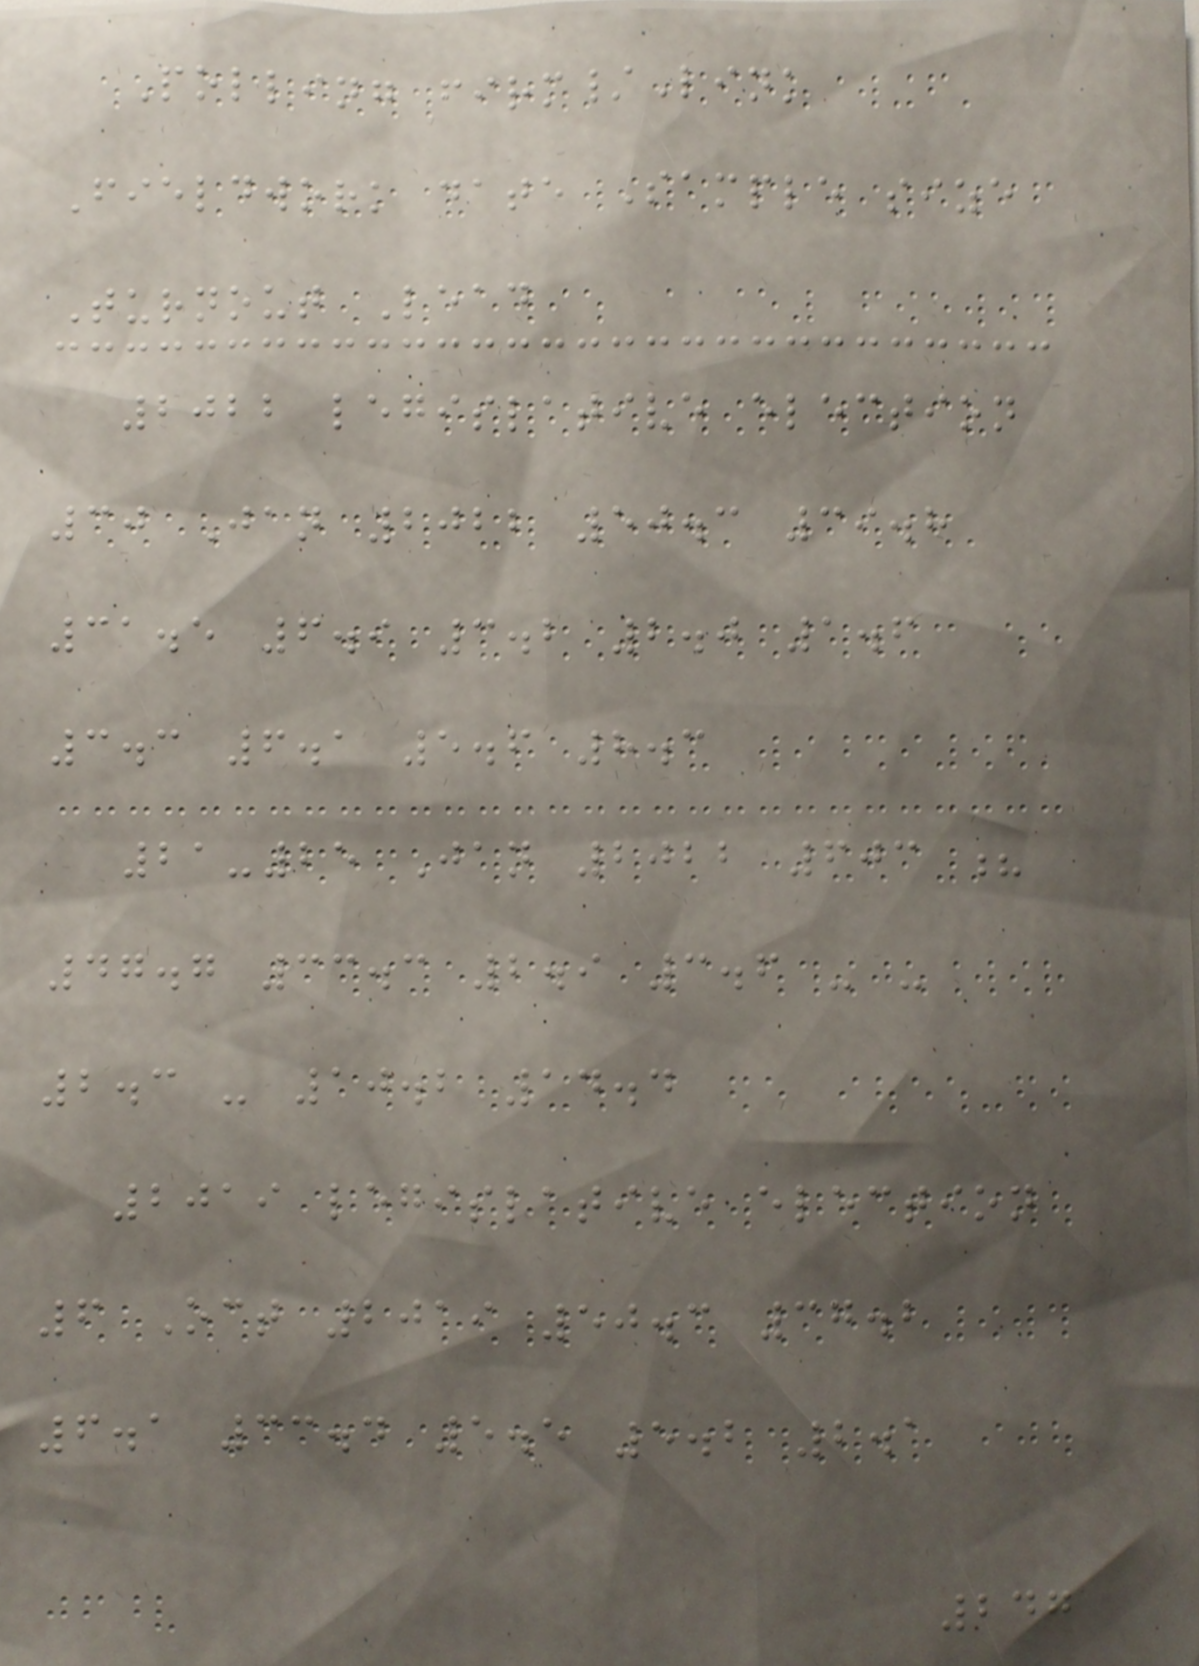Polling firm/Link
Fieldwork date Sample size
Turnout Lead
2022 legislative election
30 Jan 2022 50.3 39.8
31.5 6.9 3.2 2.0 1.6
3.3 6.1 5.6 8.3
21-25 Jan 2022 603 ?
47.7 33.3 2.9 3.6 - -
2.3 - 10.2 14.4
2019 legislative election
6 Oct 2019 50.3 37.2
6.1 33.4 5.5 5.2 2.1
247
